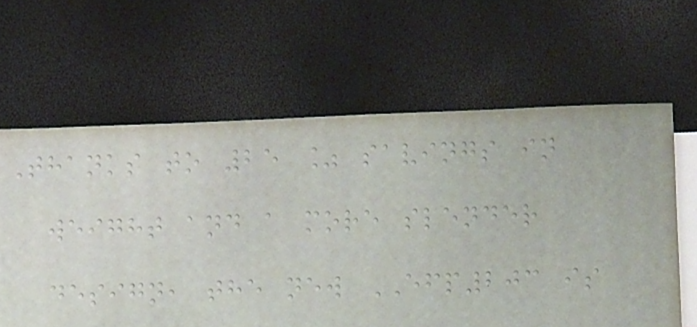Thanks to 25 % savings in
weight and a more slender
design, the new EFP203 is
